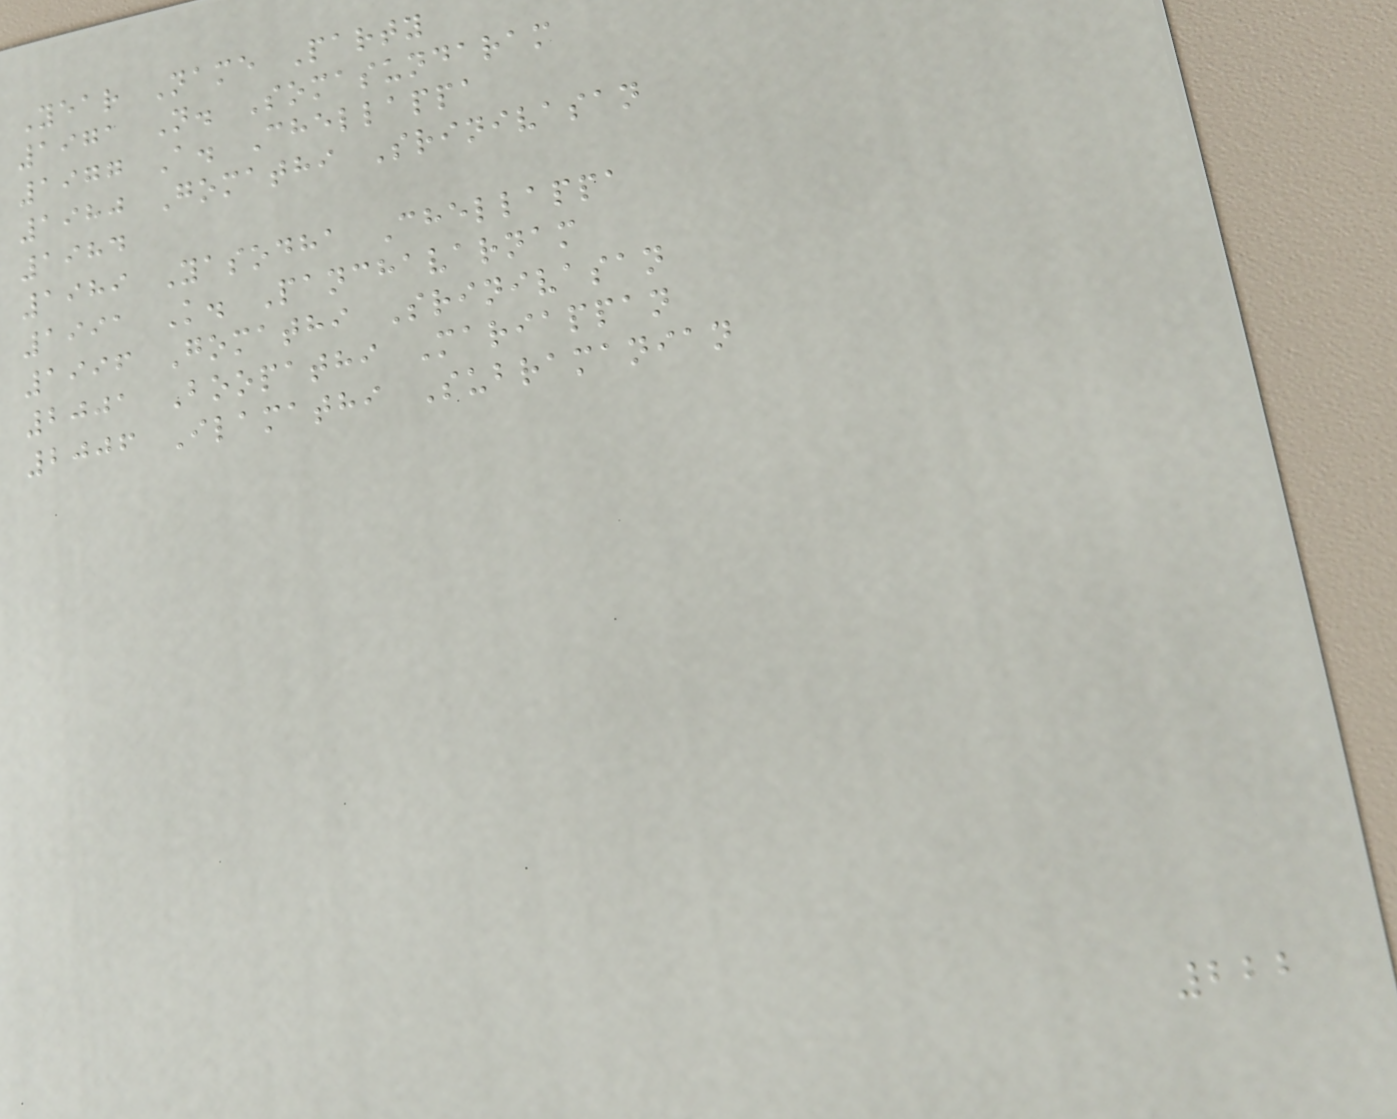Year Name Party
1971 N. Somasundaram
1977 A. Chellappa
1980 Gomathi Srinivasan
1984
1989 Yasodha Chellappa
1991 K. Panchavarnam
1996 Gomathi Srinivasan
2001 Boopathi Mariappan
2006 Ilamathi Subramanian
222
